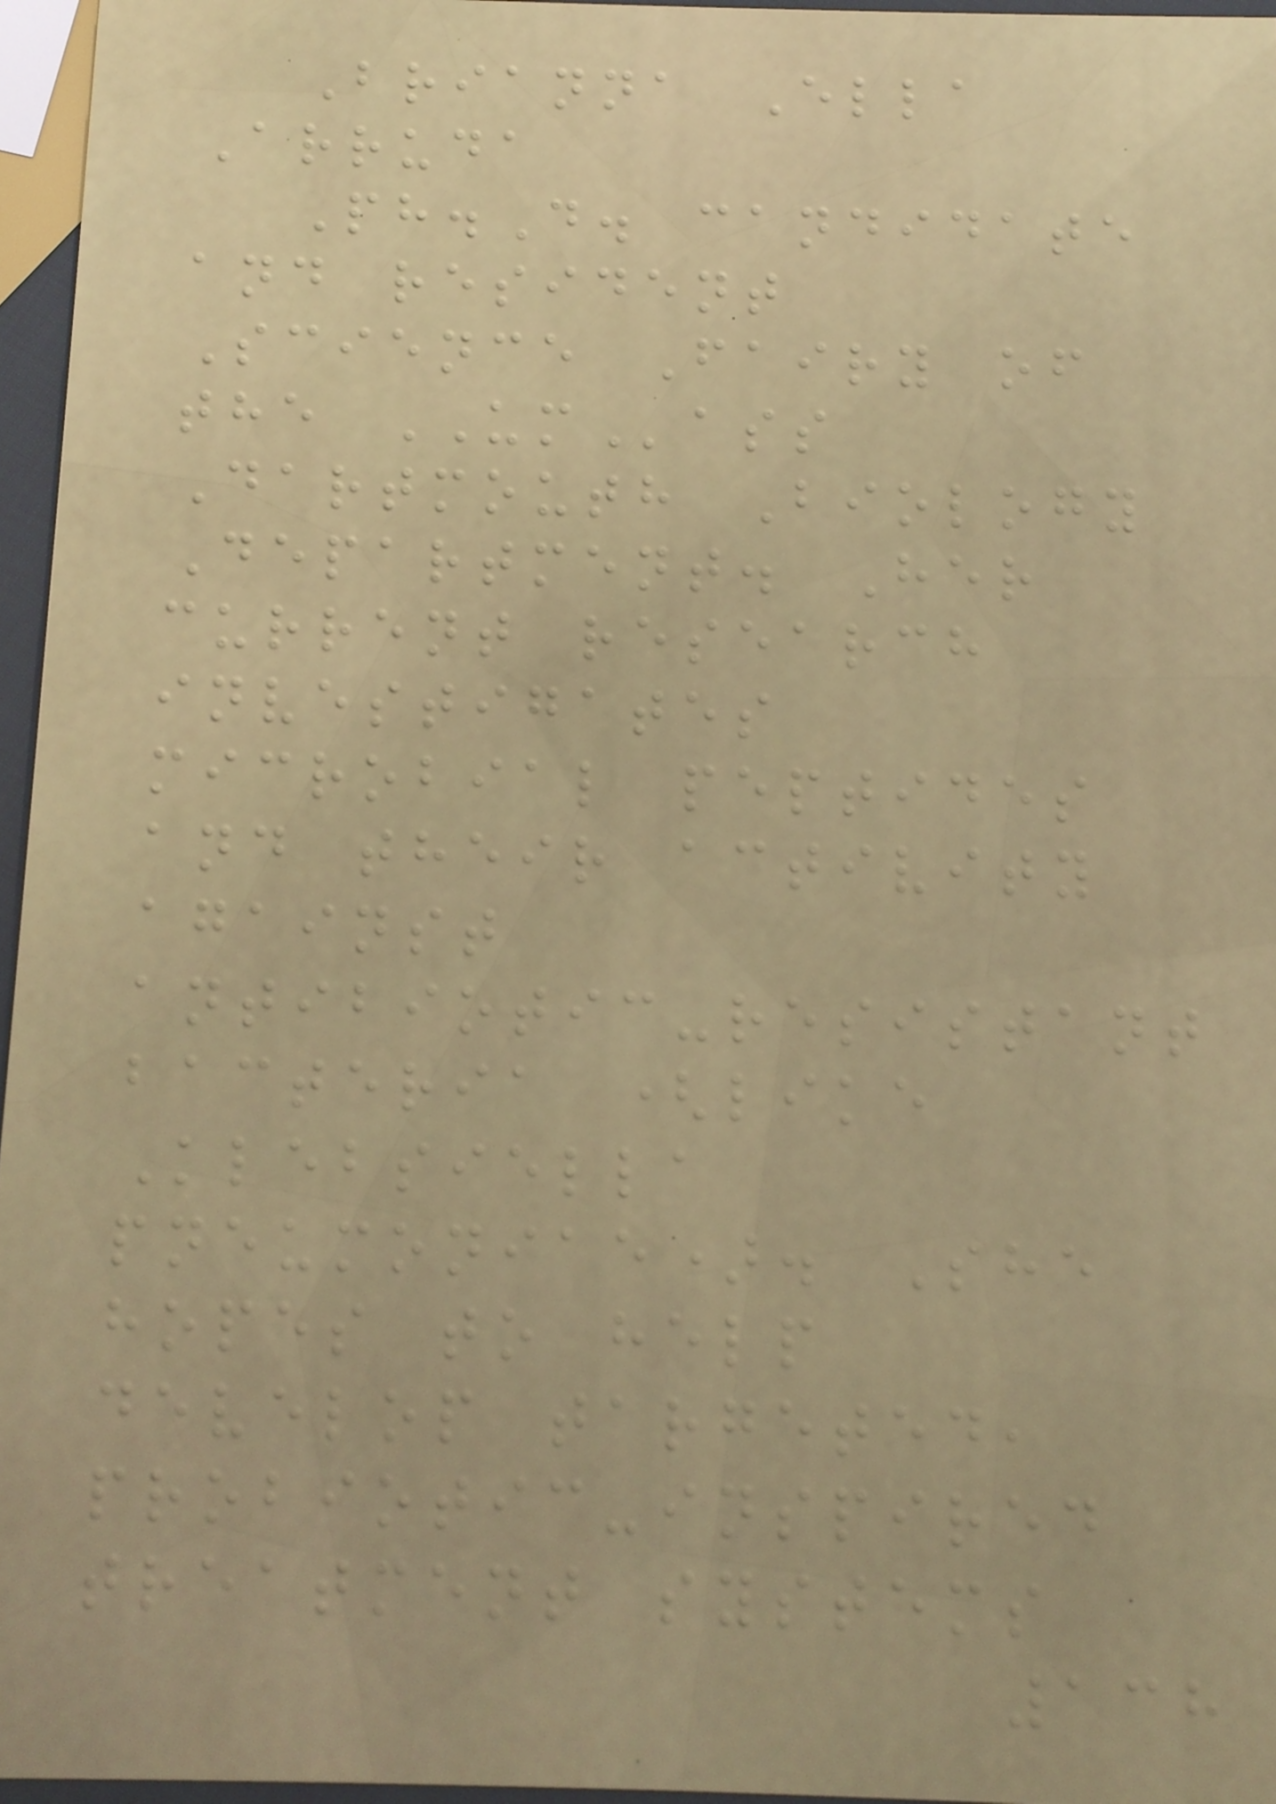Brianna Ella
Arruda
Ph.D. candidate
and resident
Science Fairy of
the UMass
Dartmouth Biology
Department. Her
current research
investigates
microbial peptides
and their activity
against
antibiotic-resistant
bacteria (like
Klebsiella
pneumoniae). She
hopes to help
develop targeted,
probiotic-inspired
treatment systems
138
